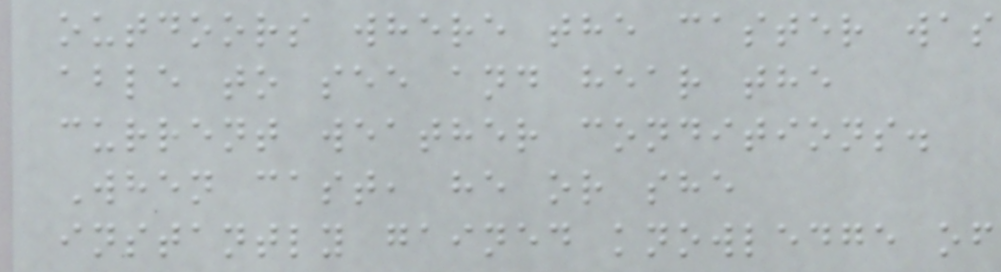outdoors where the caster was
able to see and hear the
current weather conditions.
When cast, he or she
instantly gained knowledge of
